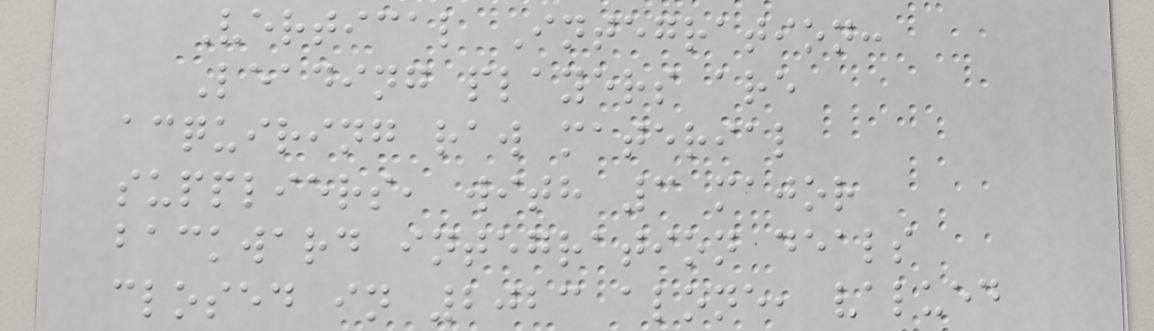Vertical Integration:
Leading players are
acquiring raw material
suppliers, with 3 major
backward integration deals
closed in 2023 alone, valued
